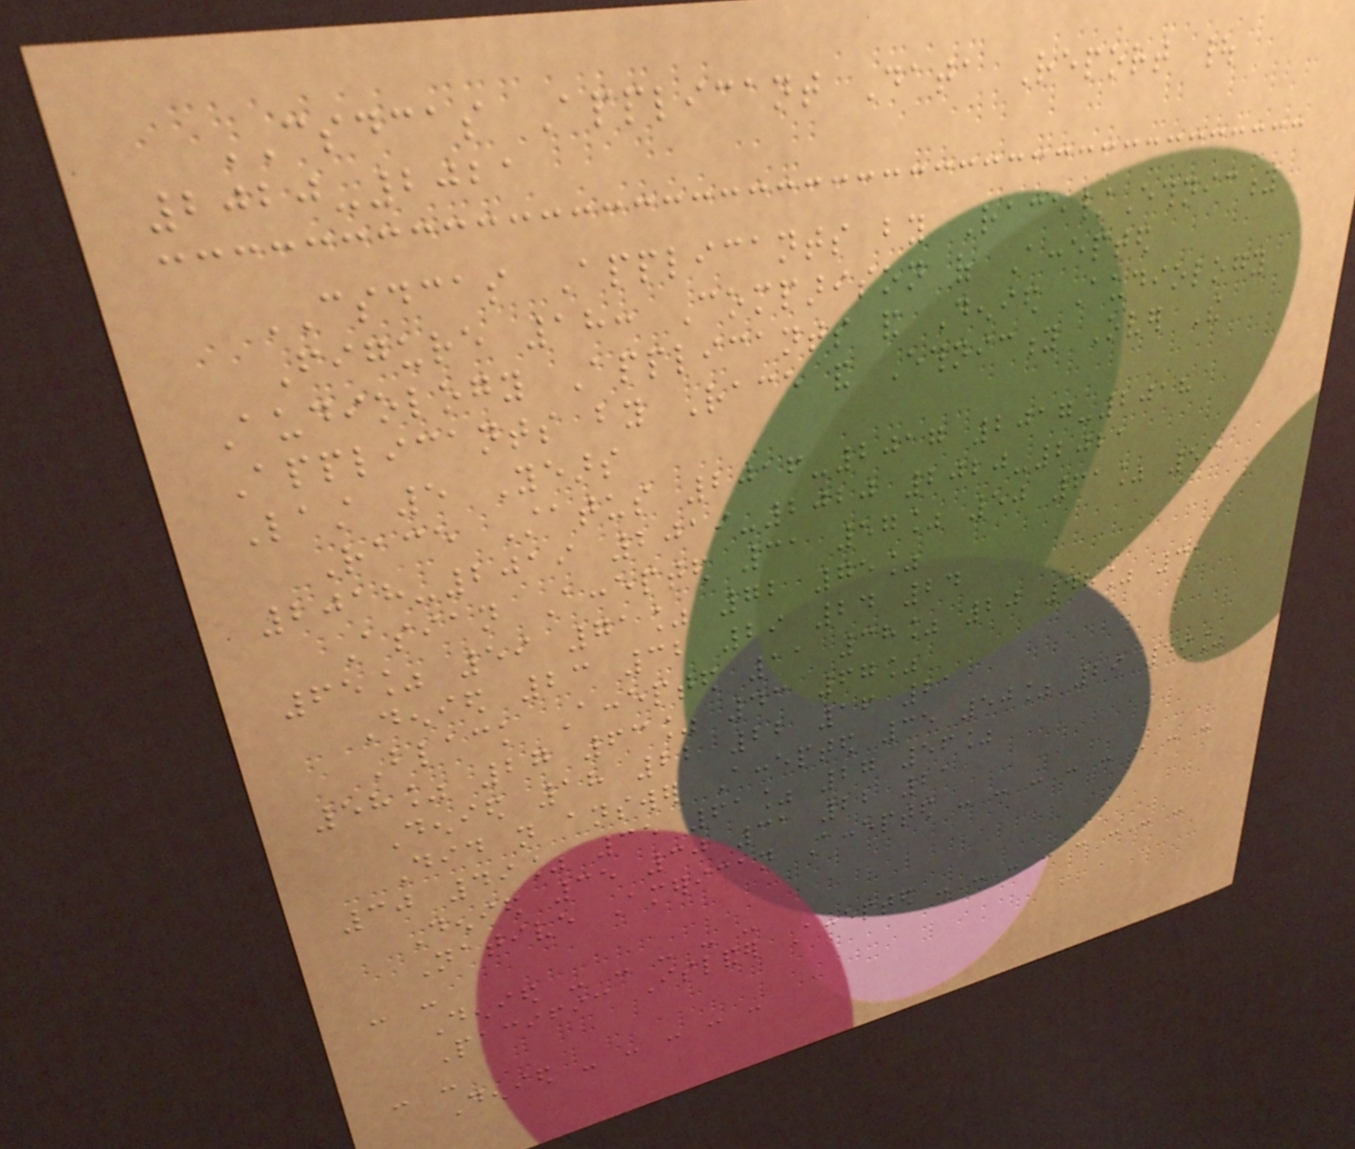CSDCAS Applicant Data Report |
2020-2021
CSDCAS Applicants by Race/Ethnicity
Figure 18: Comparison of Accepted
Audiology Applicants and Denied Audiology
Applicants by Race and Ethnicity Over The
Last 5 Years
Race Status 2016-2017 2017-2018
2018-2019 2019-2020 2020-2021
Asian Accepted 31 57% 50 61% 53
65% 59 71% 72 75%
Denied 23 32 29 24 24
Black Accepted 11 38% 20 48% 31
58% 27 63% 43 67%
Denied 18 22 22 16 21
Did not answer Accepted 35 50% 29 49%
30 49% 35 61% 27 56%
Denied 35 30 31 22 21
Native American Accepted - - - - - - - -
- -
Denied - - - - -
Pacific Islander Accepted - - - - - - - -
- -
Denied - - - - -
